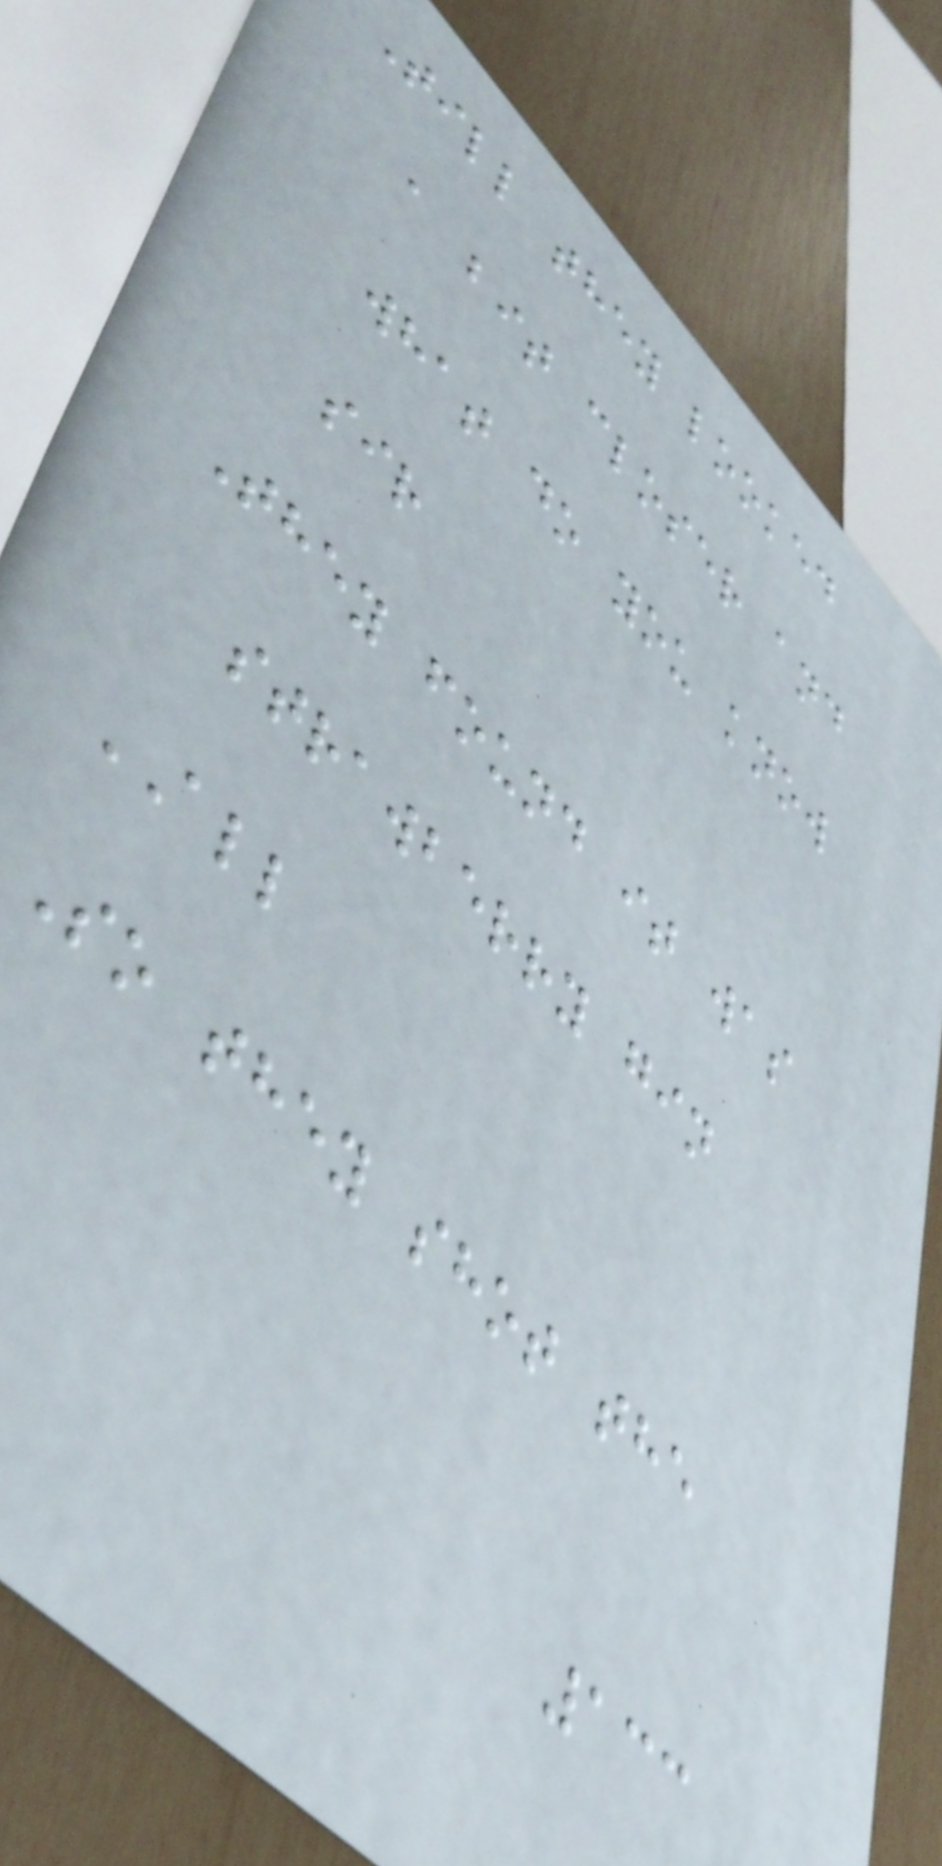Till they looked
a bit closer and
what do you know
sir
They found it was
strawberry gin
ALL
So they shot the
133
